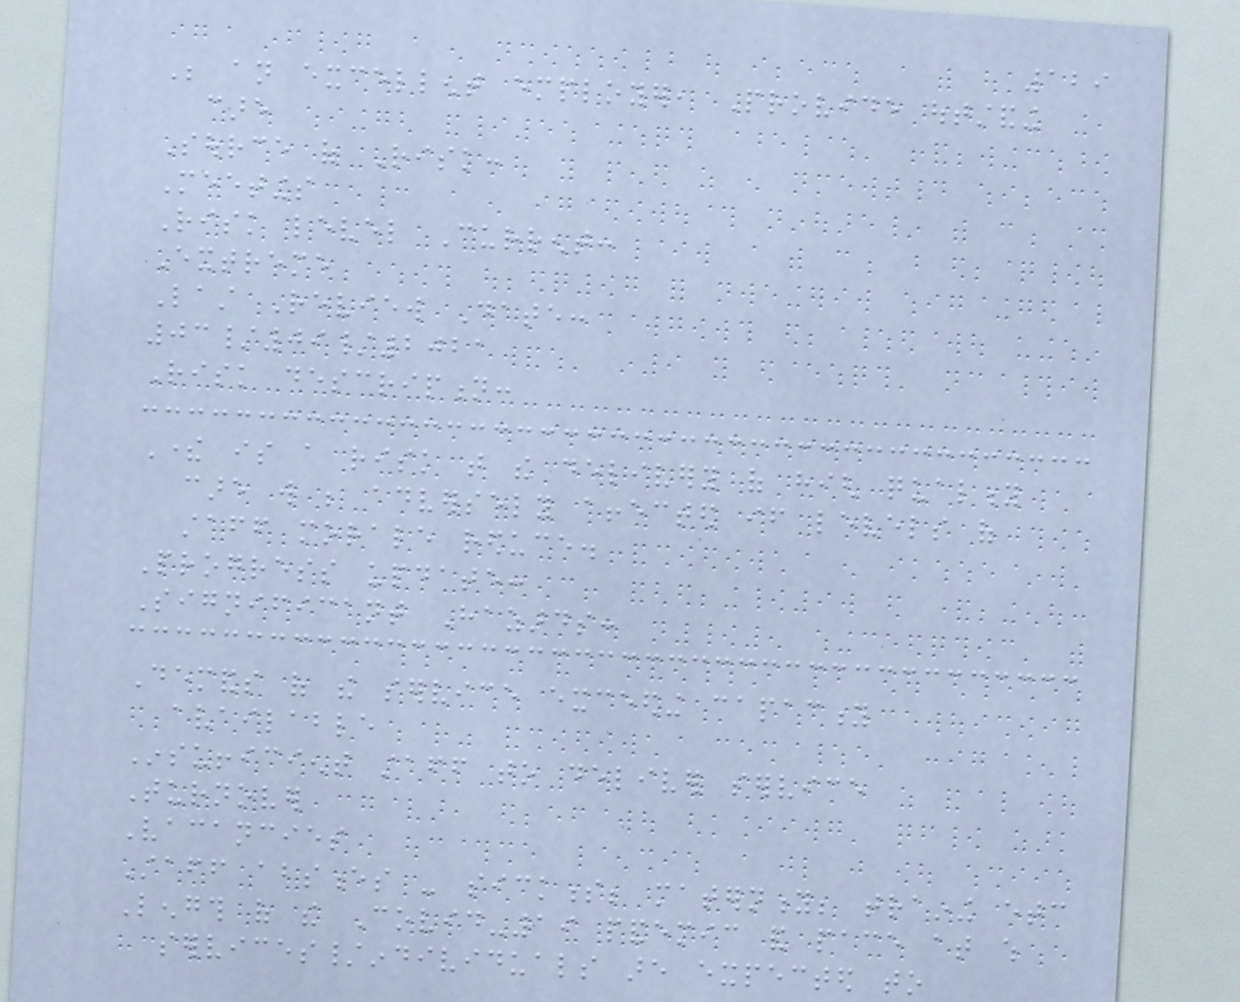129
Be an excellent employer, Provide outstanding
care
Source of Risk:
Meetings
Risk level Current:
Extreme
Last Review Date:
03/09/2021
Risk description:
There is a risk that the delivery of high quality
care will be adversely affected if levels of
staff morale reduce.
Progress update:
Significant Hazards:
Demands of the service exceeding capacity
available
Insufficient staff to deliver service
Turnover
Vacancies
Staff absences - sickness; maternity; training etc
Length of the Covid-19 pandemic and pace at which
services/individuals are expected to
